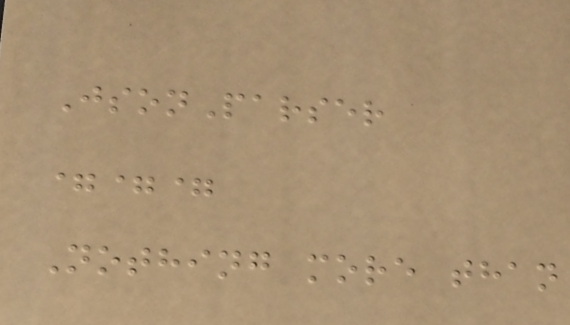JsonParser
===
Nothing more than
